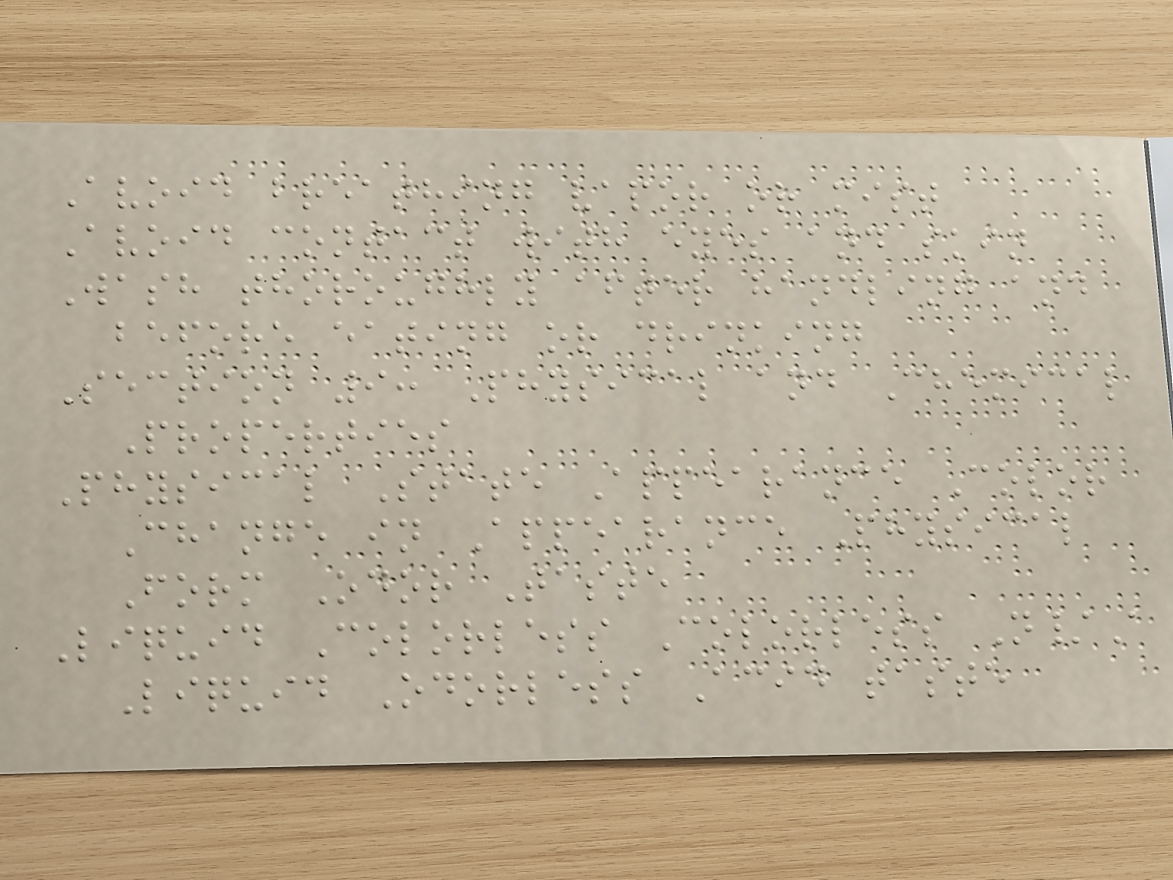Avoid breathing vapor or mist
Avoid contact with eyes and skin
Wash thoroughly after handling and
before eating or drinking
Section 9: Physical and Chemical
Properties
Physical State Appearance Color
Change in Appearance Physical
Form Odor Taste
Liquid Colorless Colorless N/A
Liquid Odorless Acid taste
